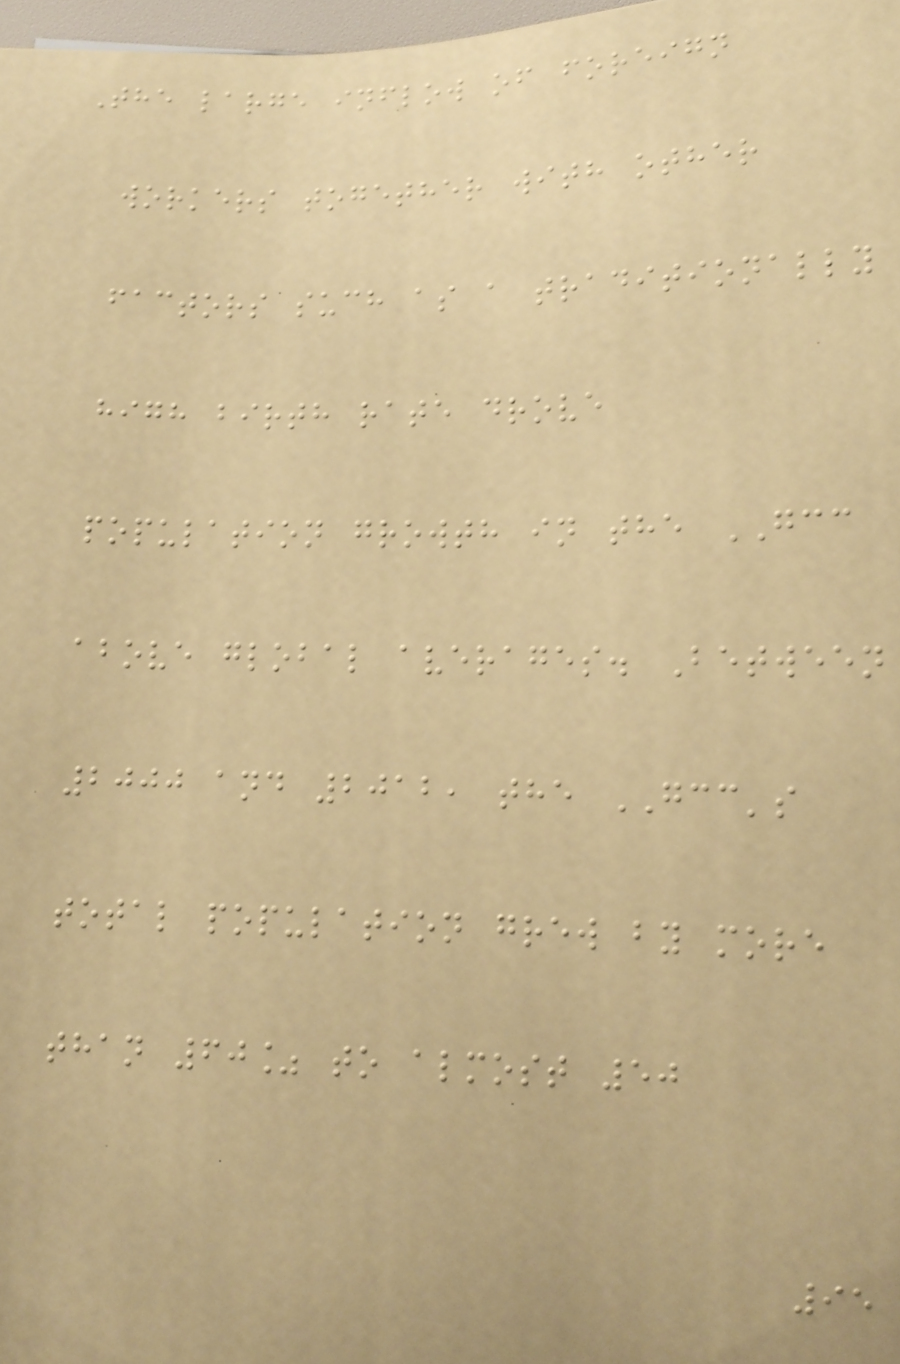The large inflow of foreign
workers together with other
factors such as a traditionally
high birth rate drove
population growth in the GCC
above global averages. Between
2000 and 2012, the GCC's
total population grew by more
than 60% to almost 50
95
